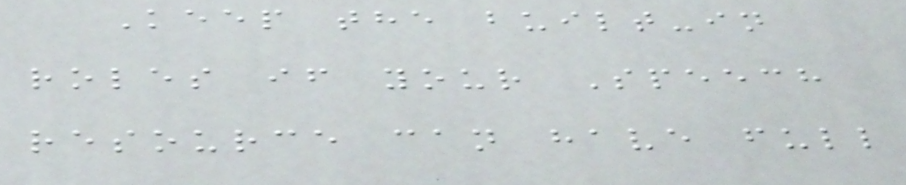Keep the built-in
roles if your Speech
resource can have full
